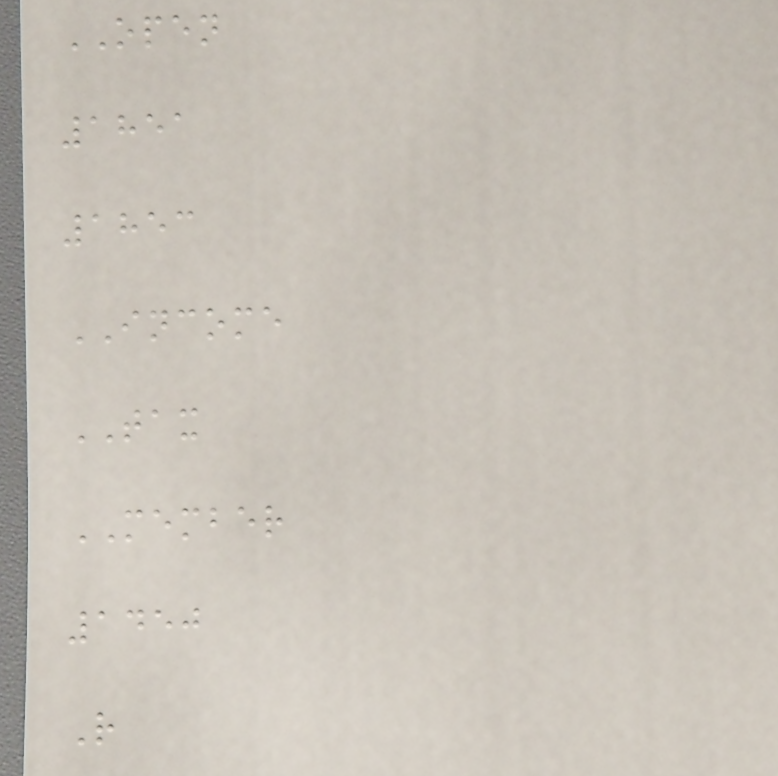OPEN
1851
1853
INCOME
TAX
MEMBER
1450
R
